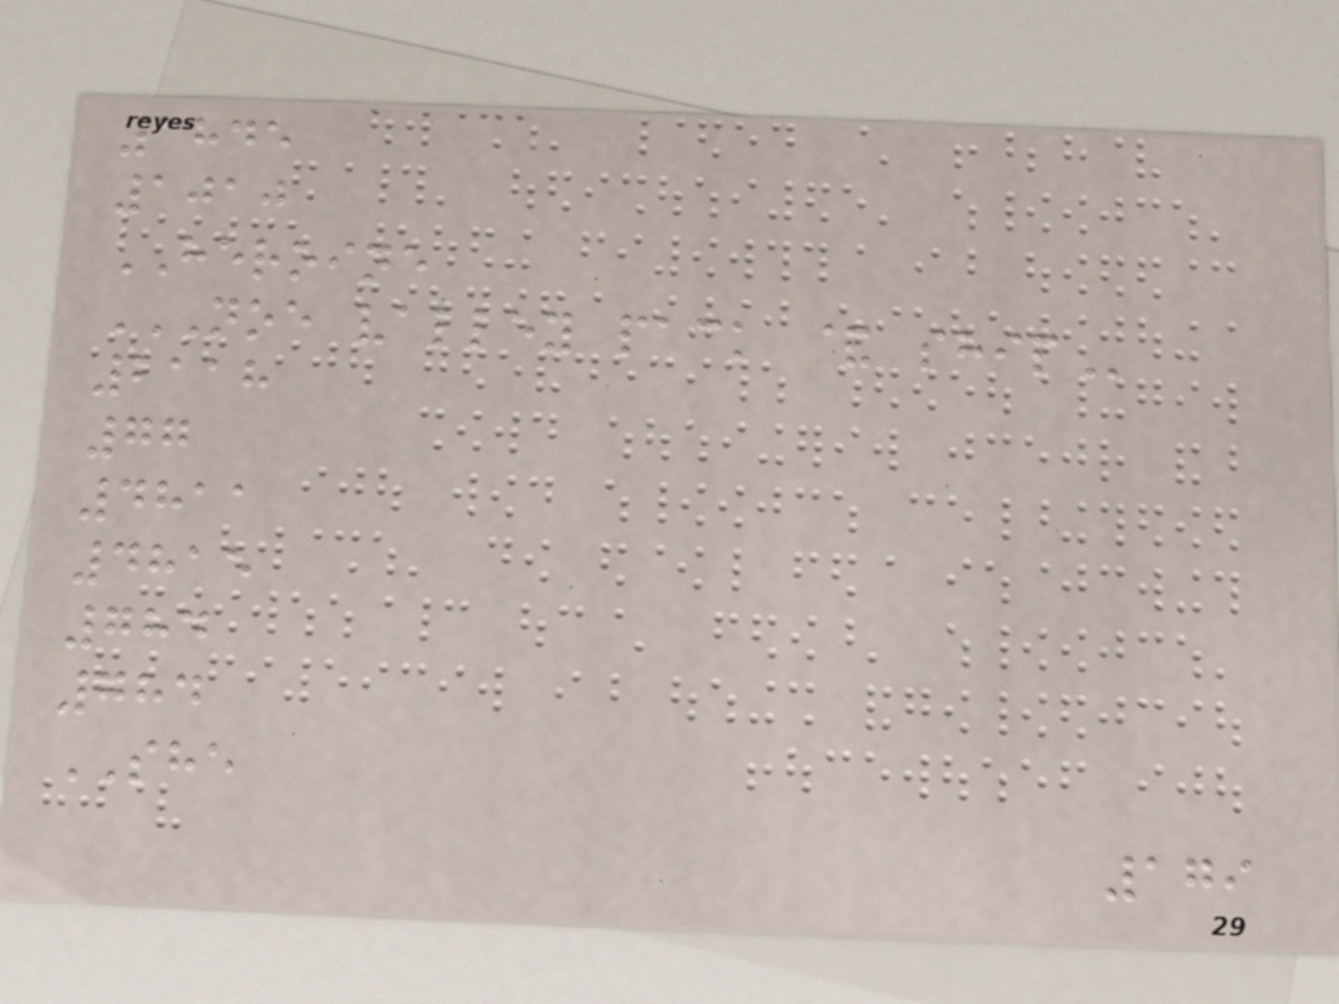1845
1010
HEROINE
NOE VALLEY PACK & SHIP
2118
77
4811
4815
784
784
SHE
179
